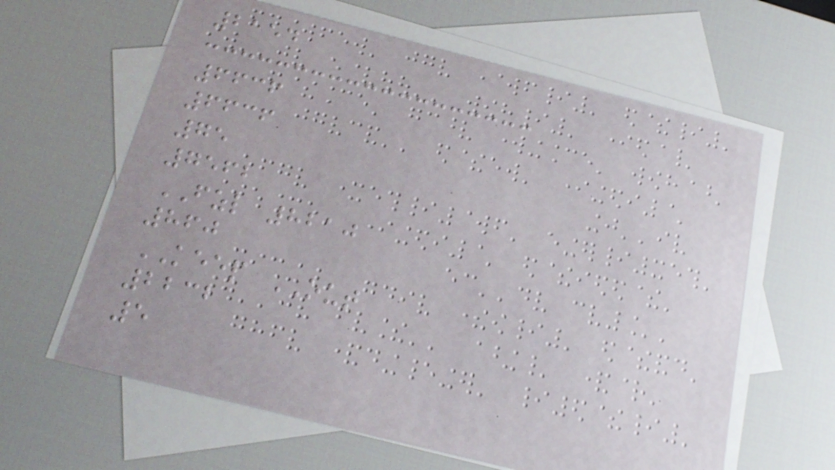2154
6636
6636
75
7562
FZL 8210
860
KEEP OUT
2232
5
